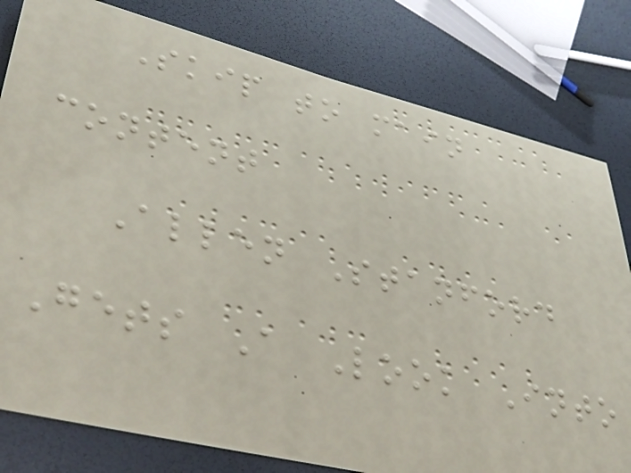Skip to main
content
Allen Stanford
Gets A Look Into
